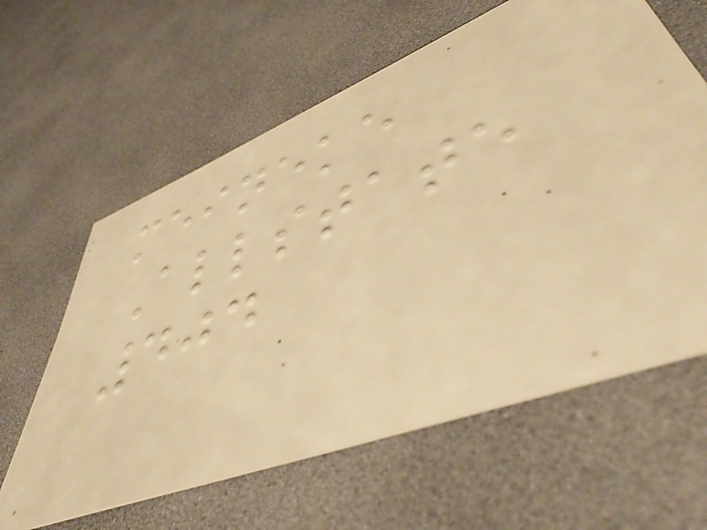meineke
Allstate
404
